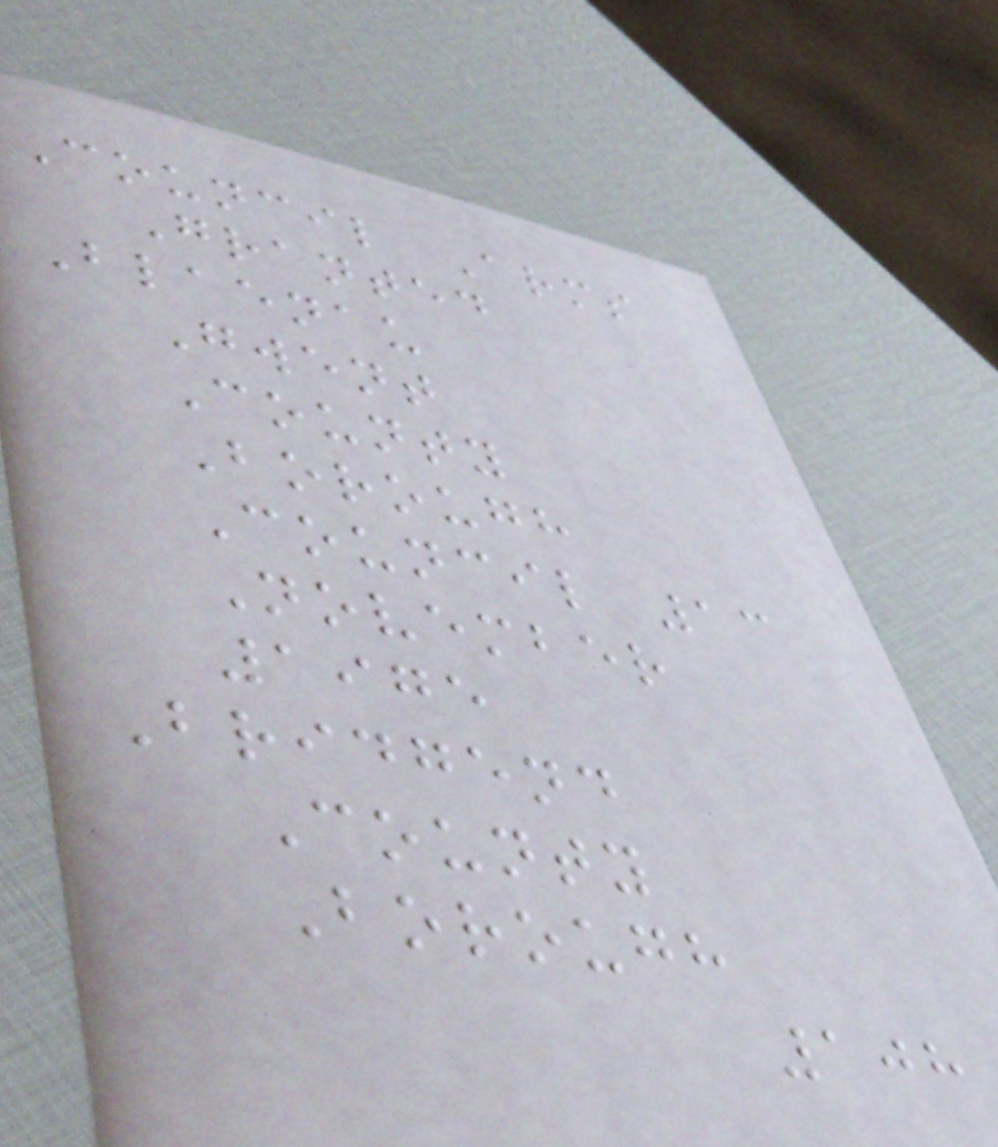Council Arms
Granted
Blaenau
Gwent
County
Borough
Council 13
November
1975
Bridgend
County
Borough
108
